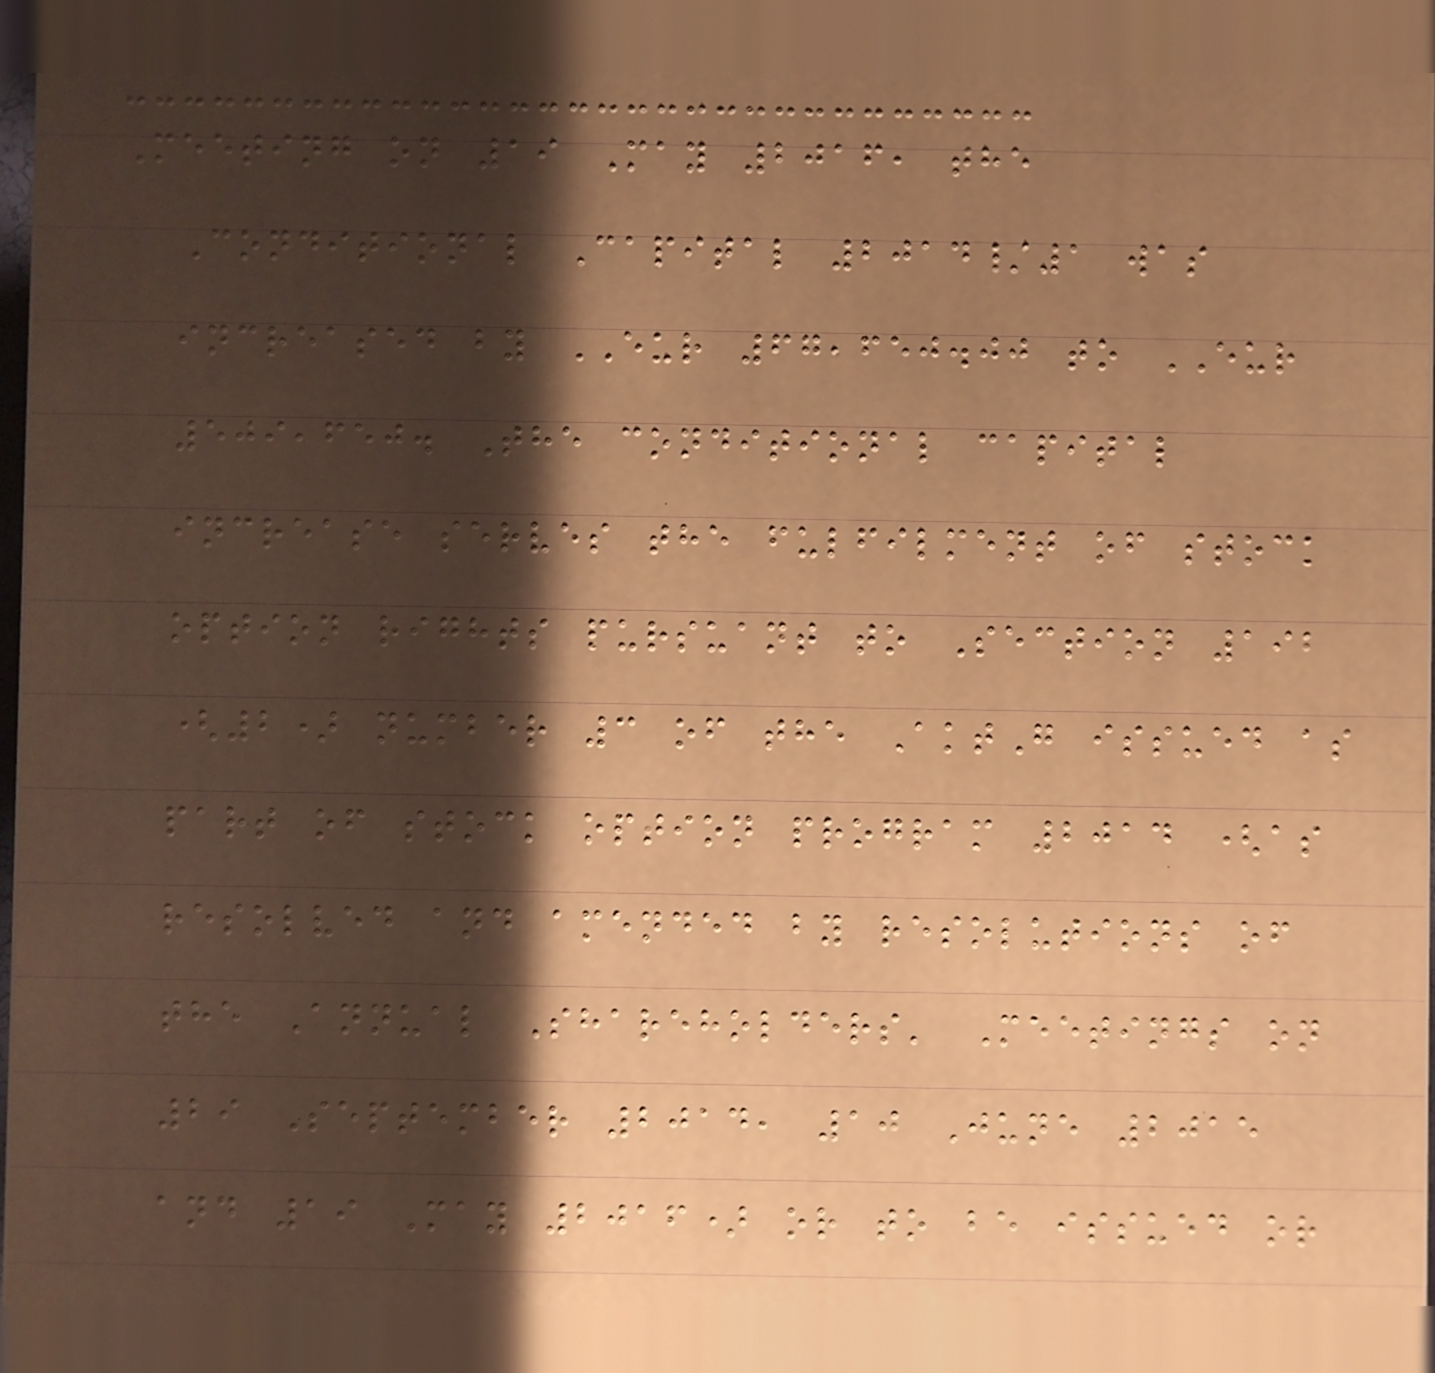Meeting on 19 May 2016, the
Conditional Capital 2014/1 was
increased by EUR 67,650.00 to EUR
509,650. The conditional capital
increase serves the fulfilment of stock
option rights pursuant to Section 192
(2) number 3 of the AktG issued as
part of stock option program 2014 (as
resolved and amended by resolutions of
the Annual Shareholders' Meetings on
29 September 2014, 10 June 2015
and 19 May 2016) or to be issued or
